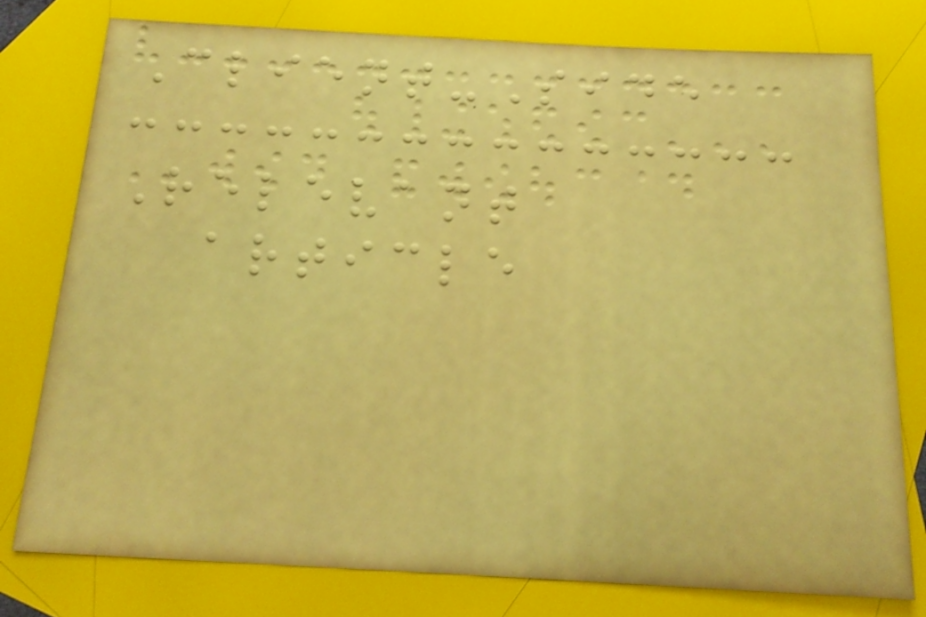Client-Side
Relevant
article
